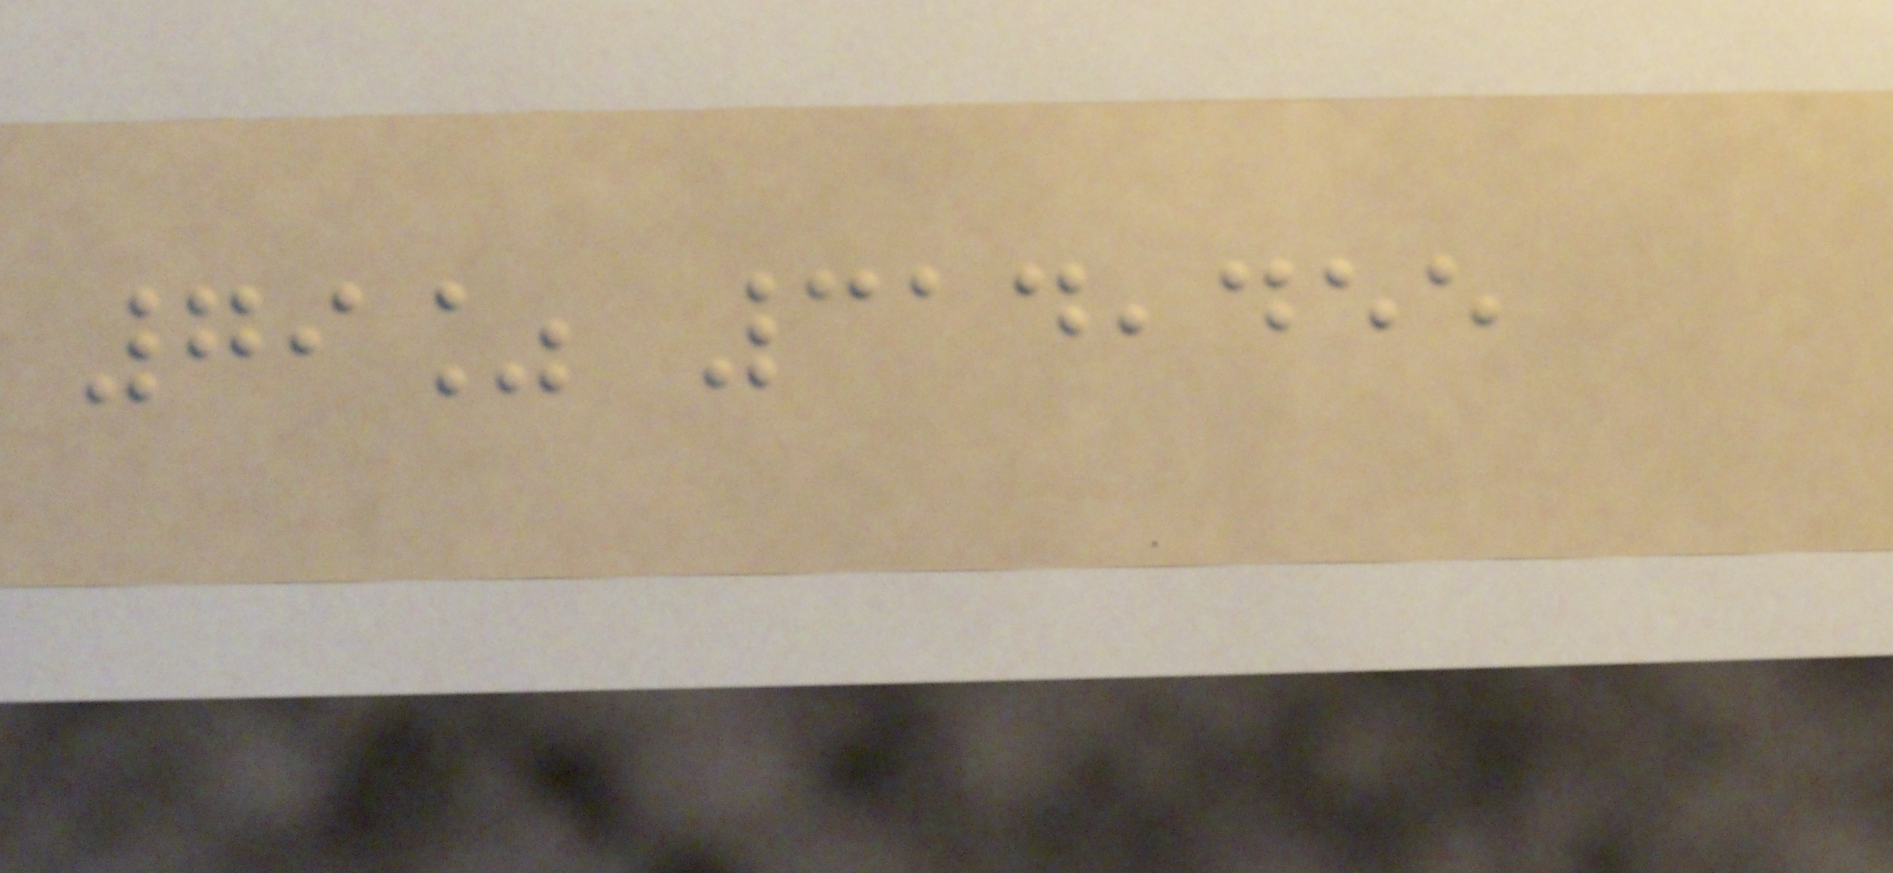79% 314,455
